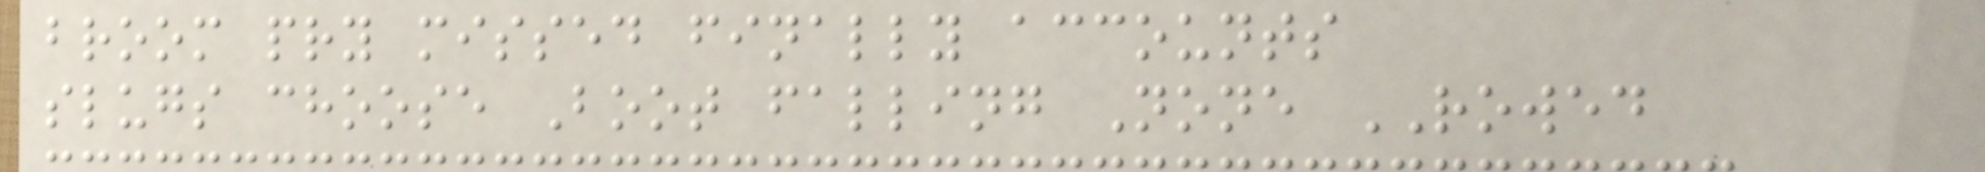broom pry missed finally accounts
slugs choose Boot falling None ROWED
